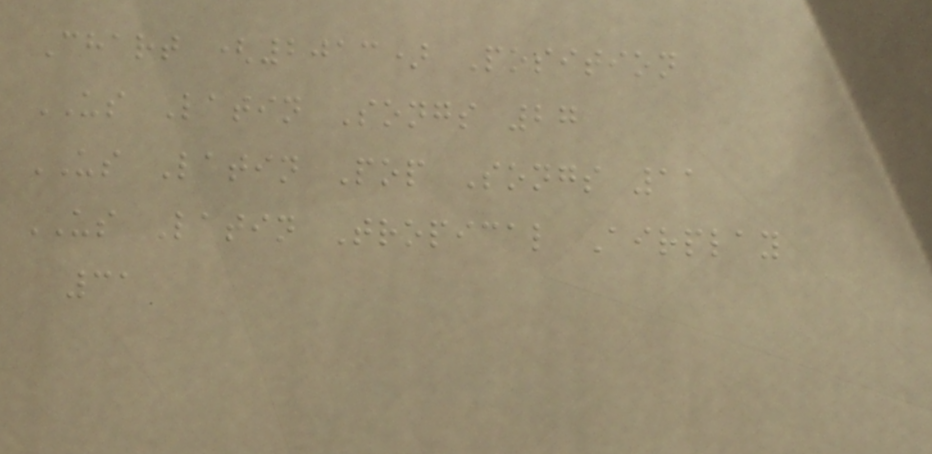Chart (2013) Position
US Latin Songs 27
US Latin Pop Songs 11
US Latin Tropical Airplay
31
